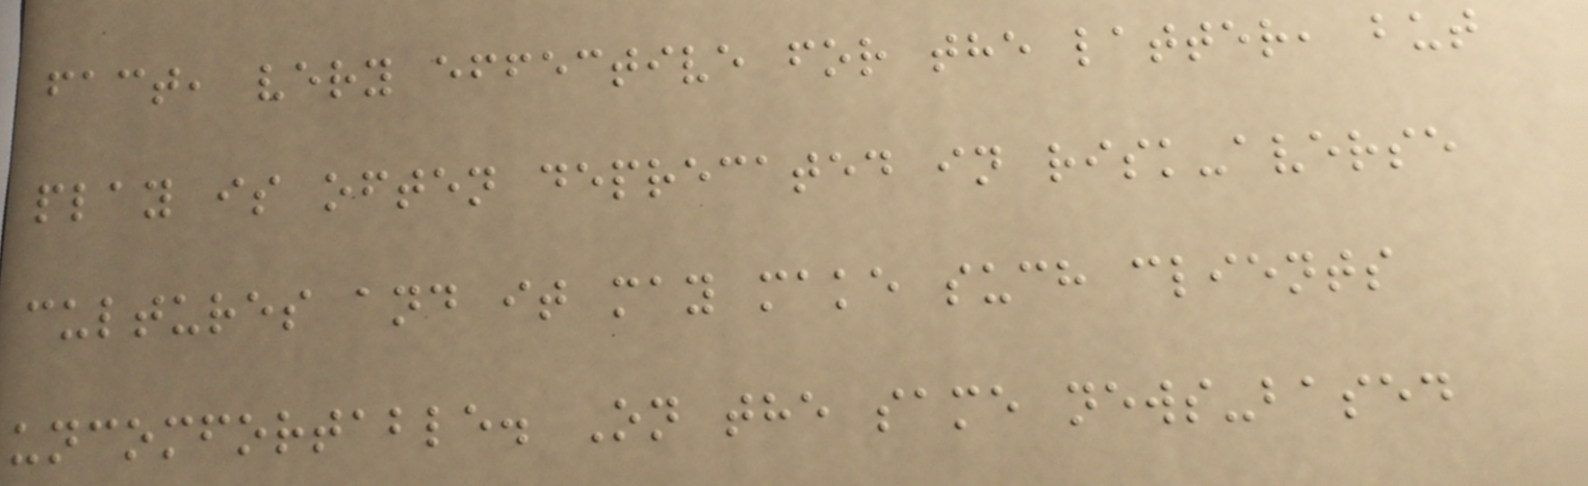fact, very effective for the latter, but
play is often deprecated in risk-averse
cultures and it may make such clients
uncomfortable. On the same news-based
